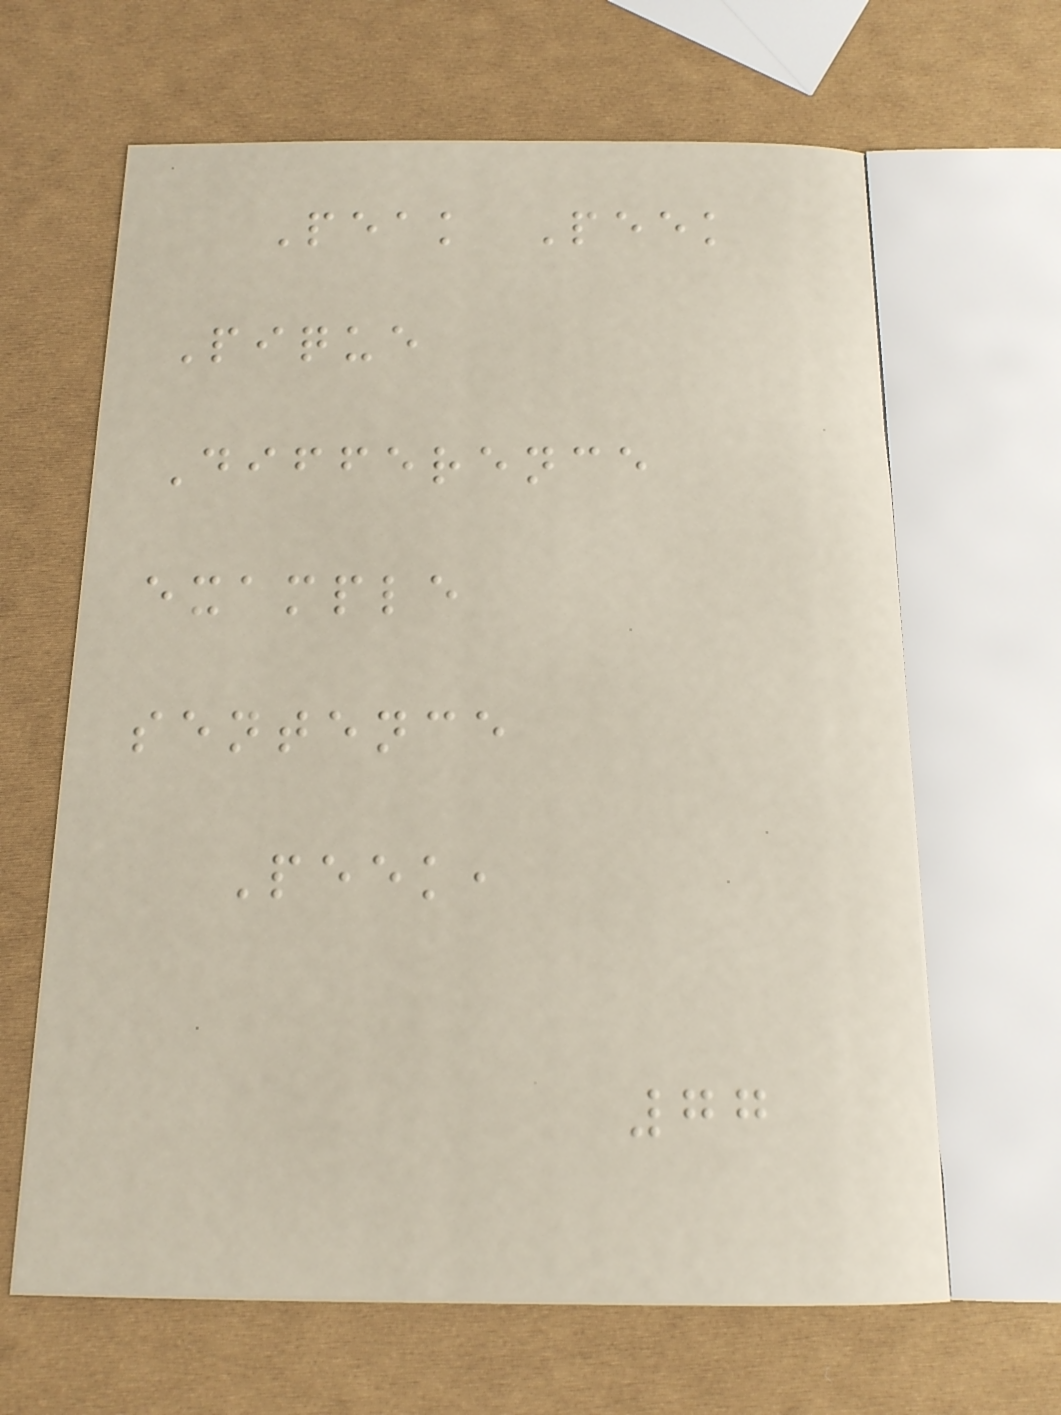Peak Peek
Pique
Difference
example
sentence
Peek,
77
